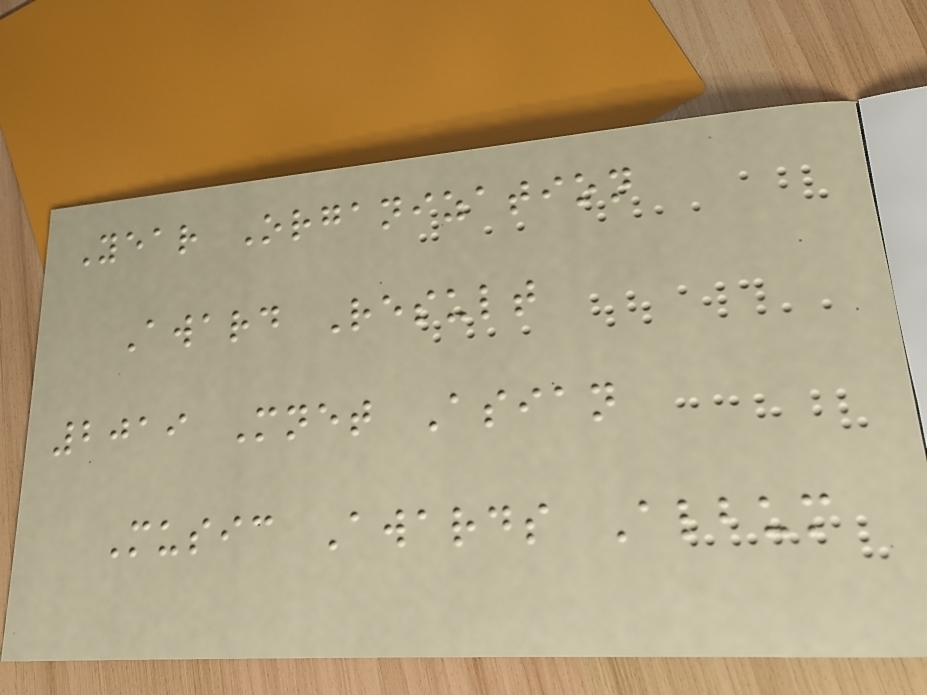Year Organization
Award Result
2019 Mnet Asian
Music Awards Album
